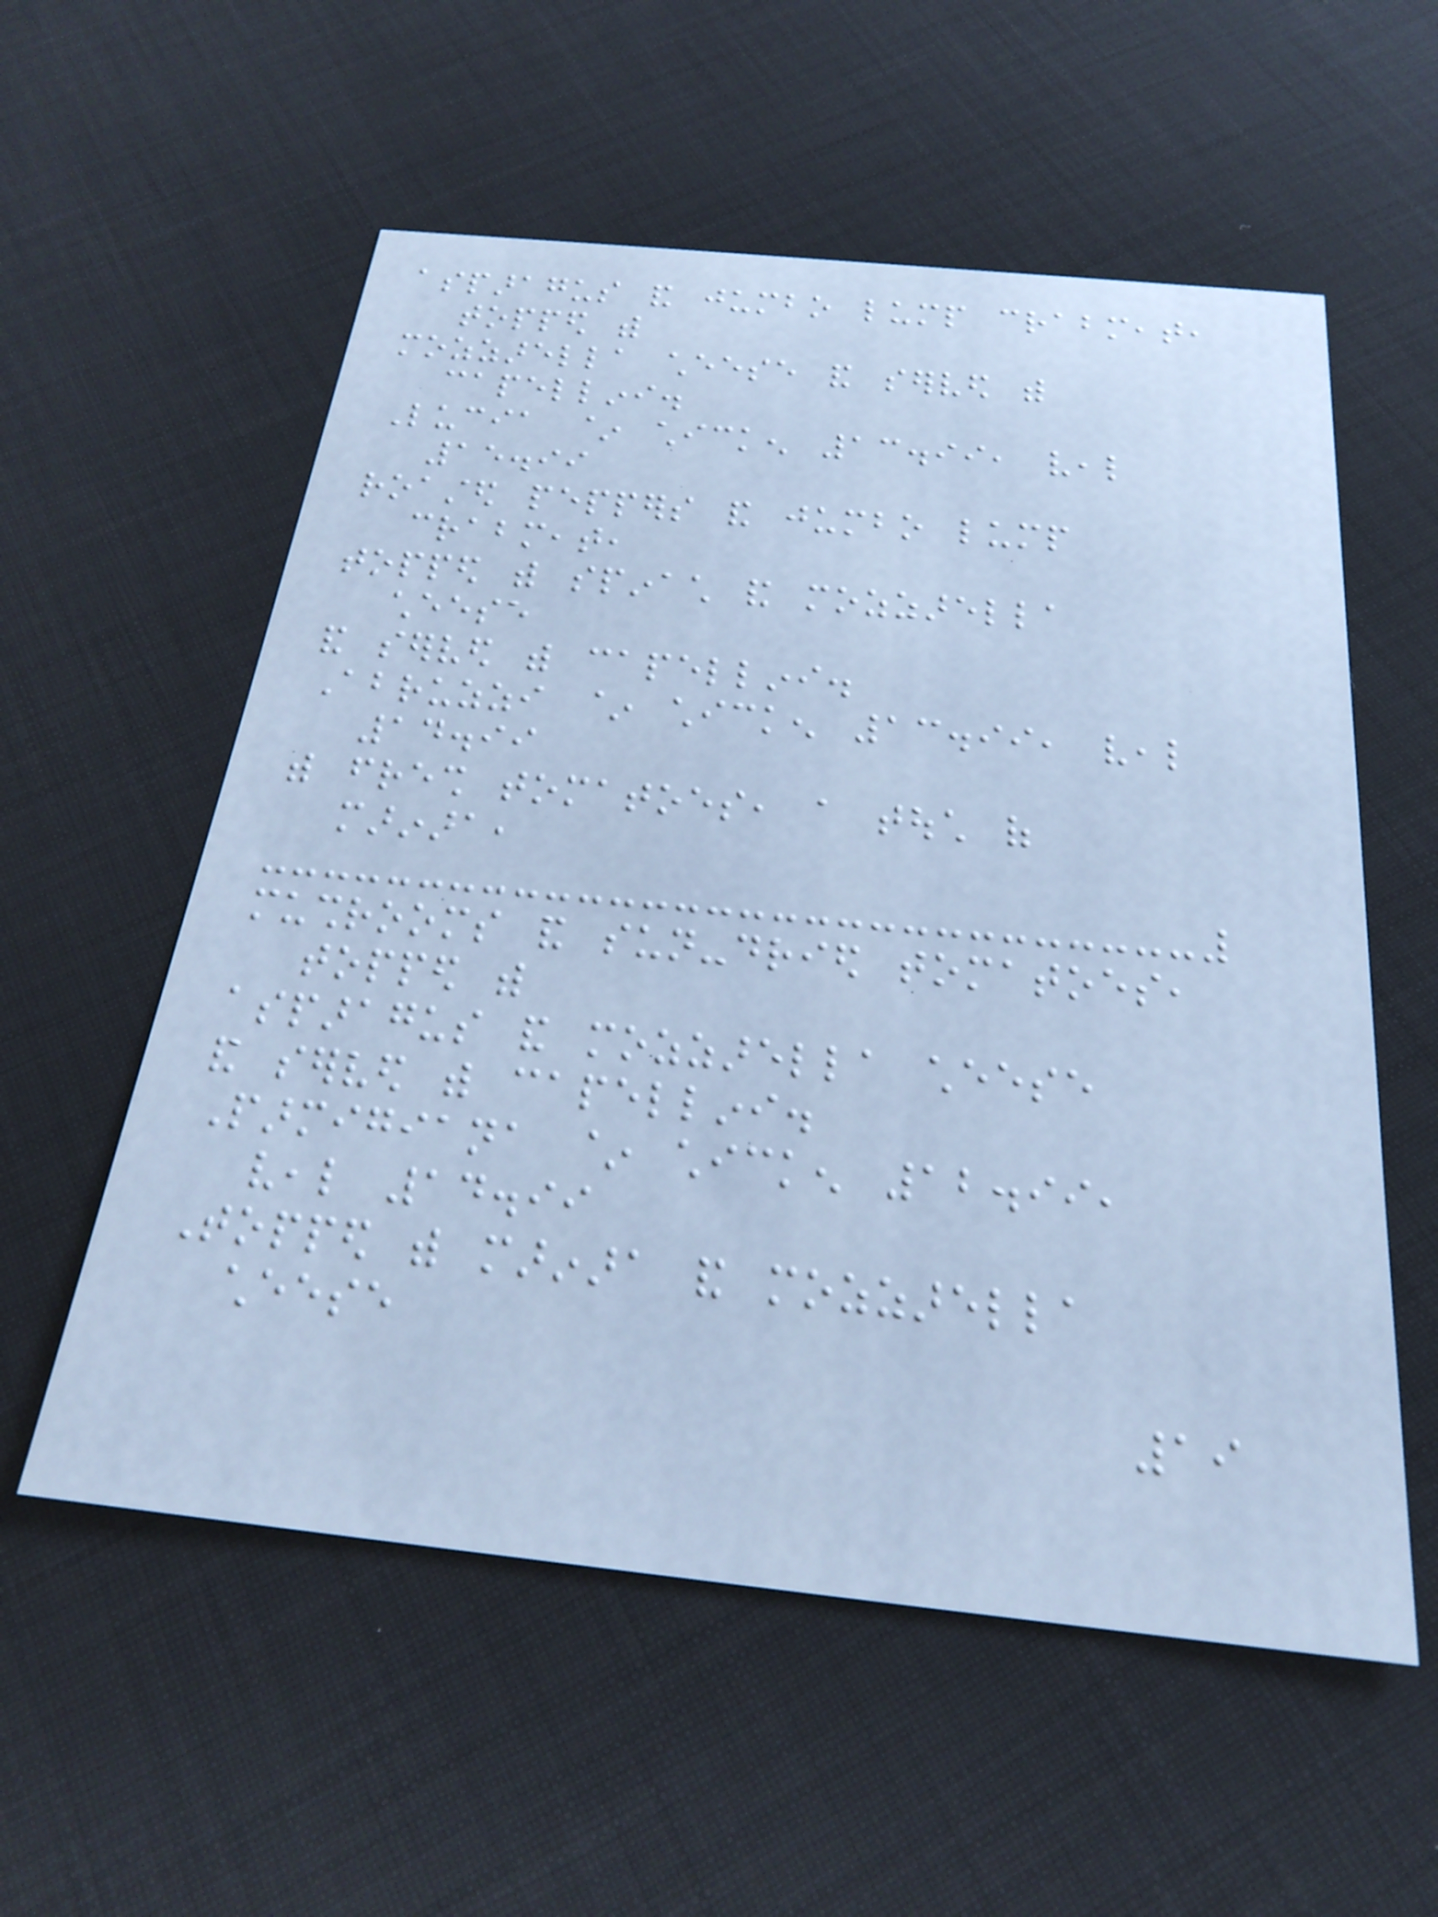asparagus and jumbo lump crabmeat,
topped with
mozzarella cheese and served with
capellini.
Lucia ~ chicken 13.99, veal
15.99
roasted peppers and jumbo lump
crabmeat,
topped with spinach and mozzarella
cheese
and served with capellini.
Abruzzi ~ chicken 13.99, veal
14.99
with fresh tomatoes, a touch of
marinara,
mushrooms and sun-dried tomatoes,
topped with
asparagus and mozzarella cheese
and served with capellini.
Parmigiana ~ chicken 12.99,
veal 14.99
Topped with marinara and mozzarella
cheese
19
